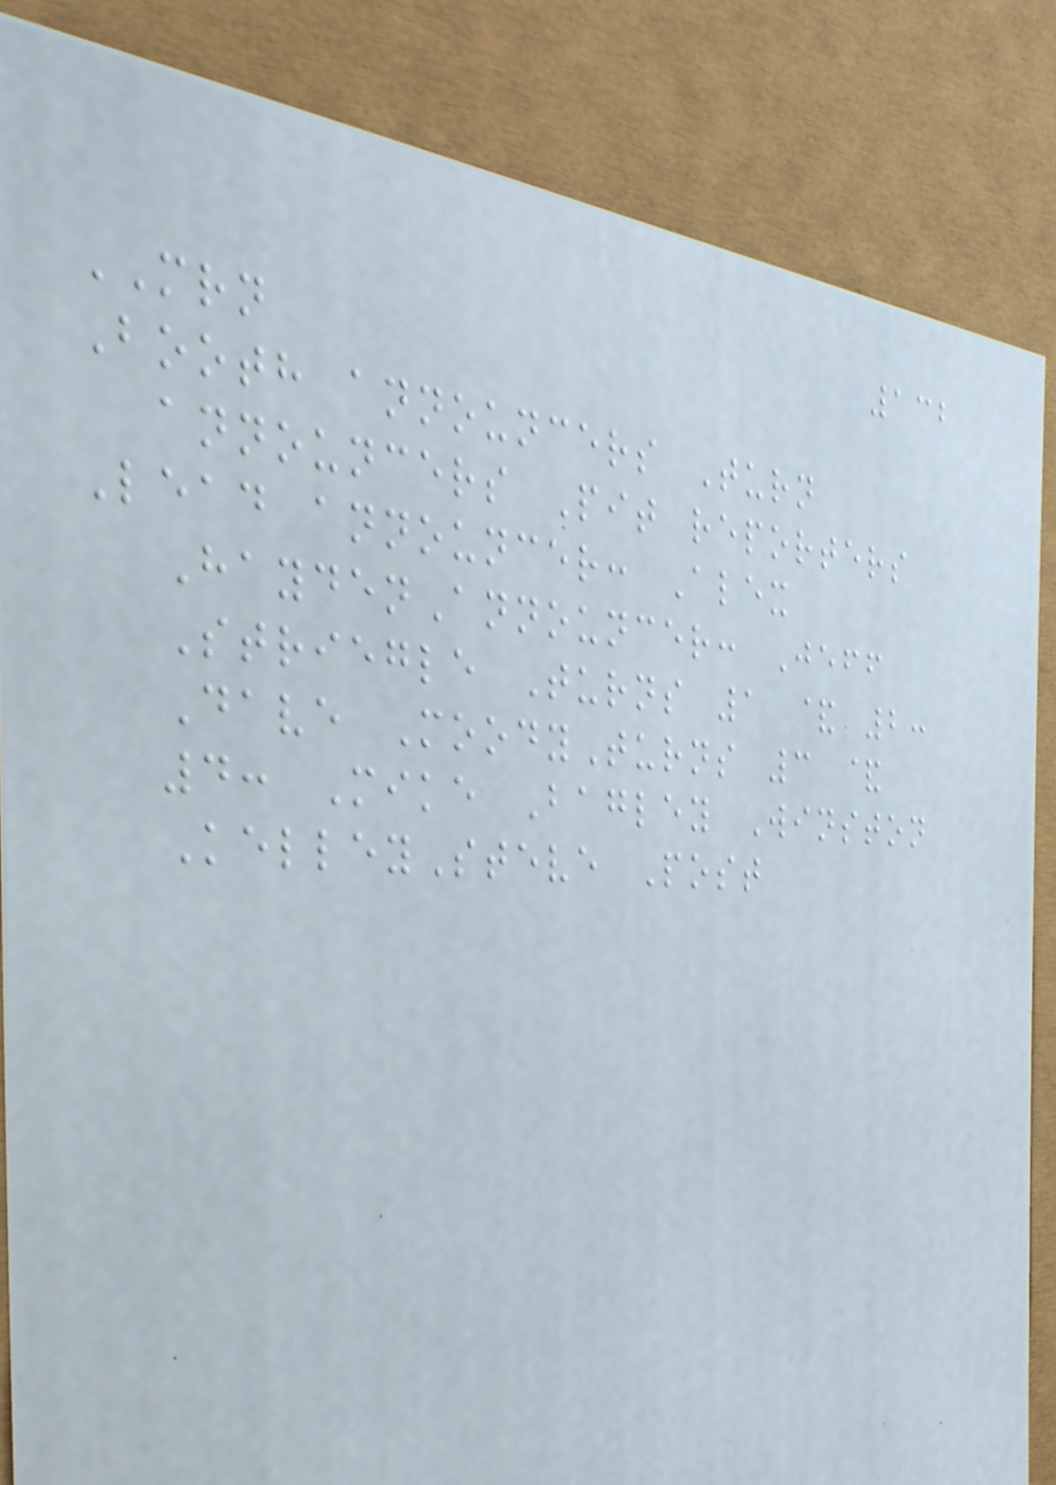132
MRN
Booth announcers Turn
announcers Pit reporters
Lead announcer: Alex
HaydenAnnouncer: Jeff
Striegle Turns 1 & 2:
Dave MoodyTurns 3 &
4: Mike Bagley Winston
KelleySteve Post
